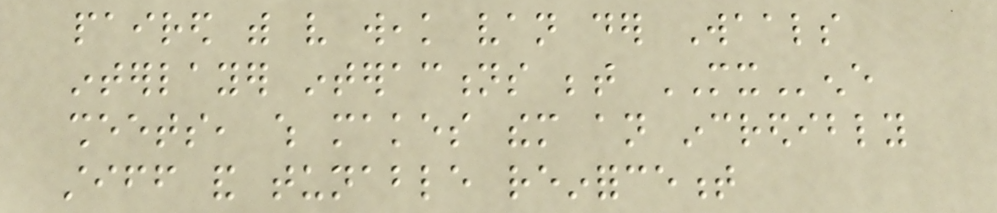paired with very weak van der Waals
interlayer interactions between MXene
sheets, which makes them an incredibly
stiff and tunable reinforcement
